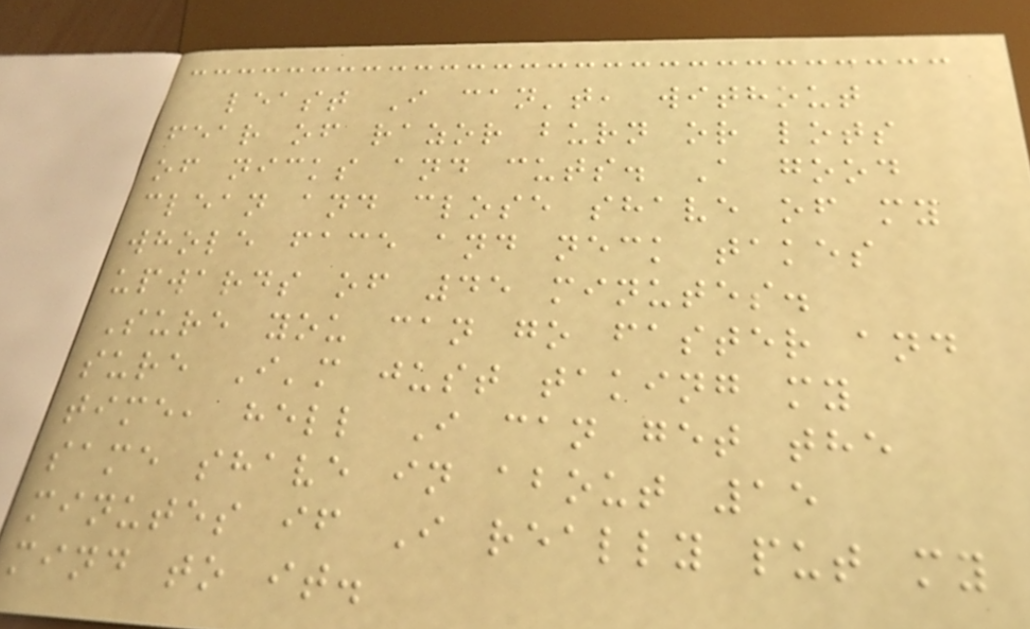least I can't, without
fear of razor burn or lots
of nicks and cuts. A good
clean and close shave of my
whole face and neck takes
upwards of 45 minutes.
Sure you can go faster and
sure I'm just taking my
time, hell I can get the
same shave in about 15
minutes if I really put my
mind to it.
